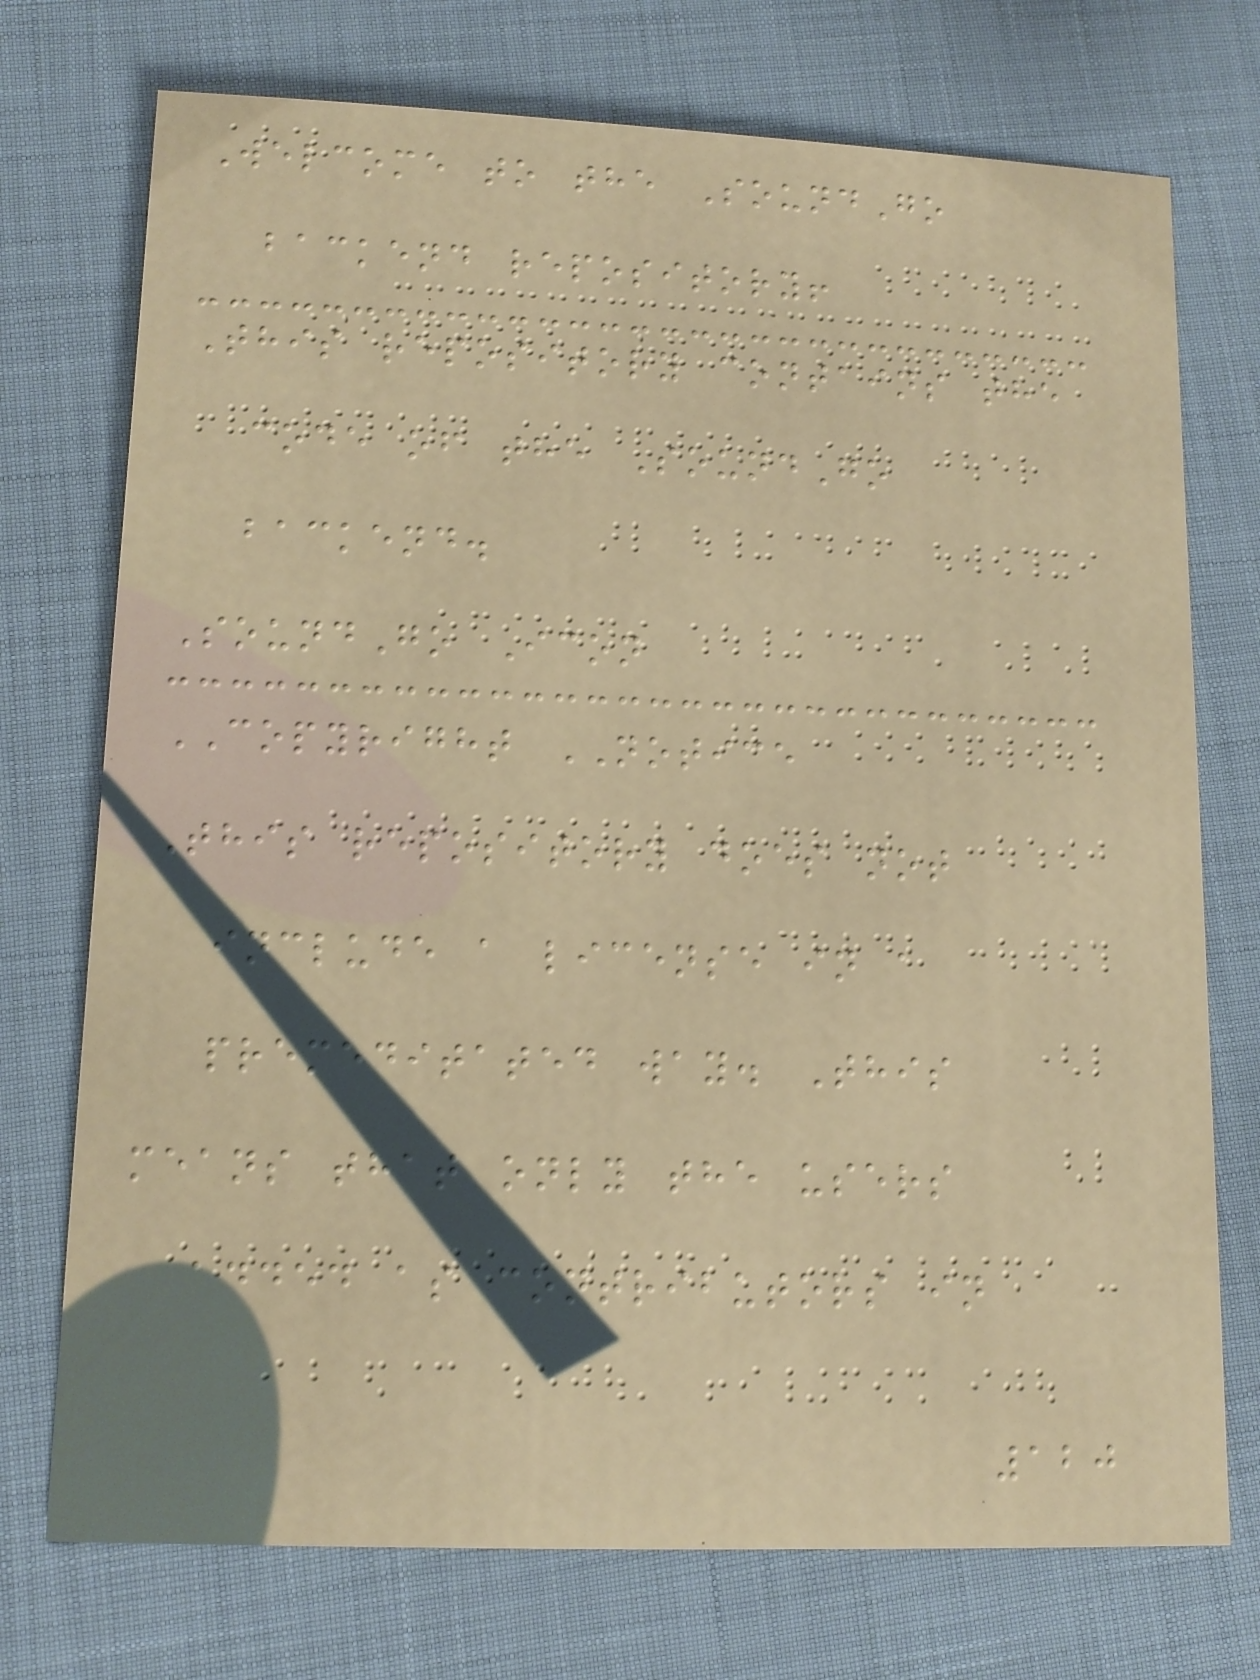Welcome to the SoundGo
backend repository!
This repository contains the
code of the SoundGo
backend.
SoundGo Icon
COPYRIGHT NOTICE
This repository does not
include a license in a
premeditated way. This
means that only the users
added as contributors in
120
